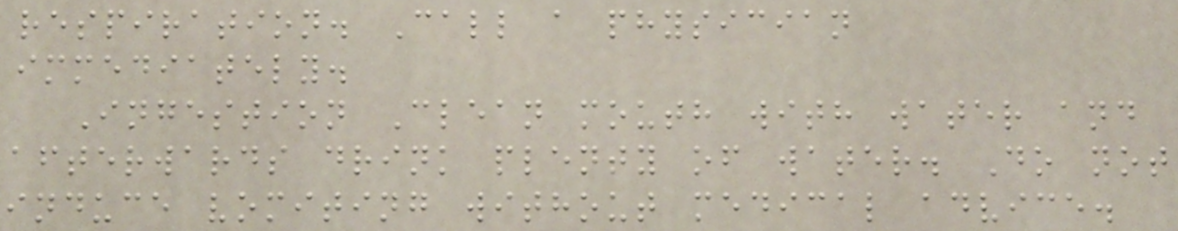respiration. Call a physician
immediately.
Ingestion Clean mouth with water and
afterwards drink plenty of water. Do not
induce vomiting without medical advice.
